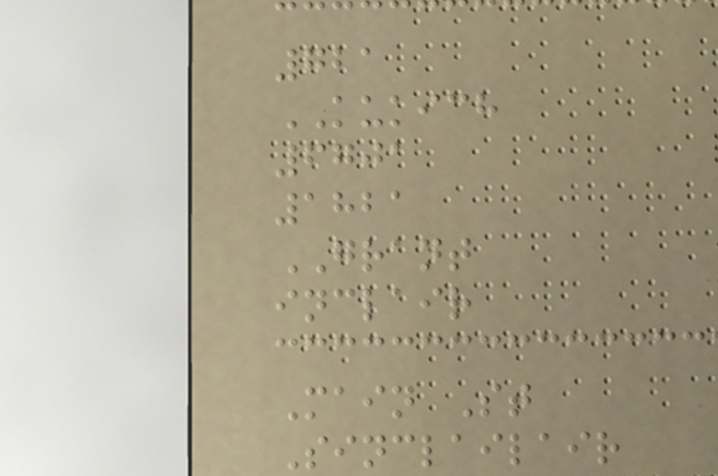721
KUKICH
6701
1821
GRANT
inclair
Main St
Sinclailair
